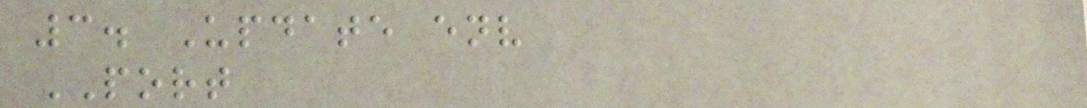3. Update env
PORT
